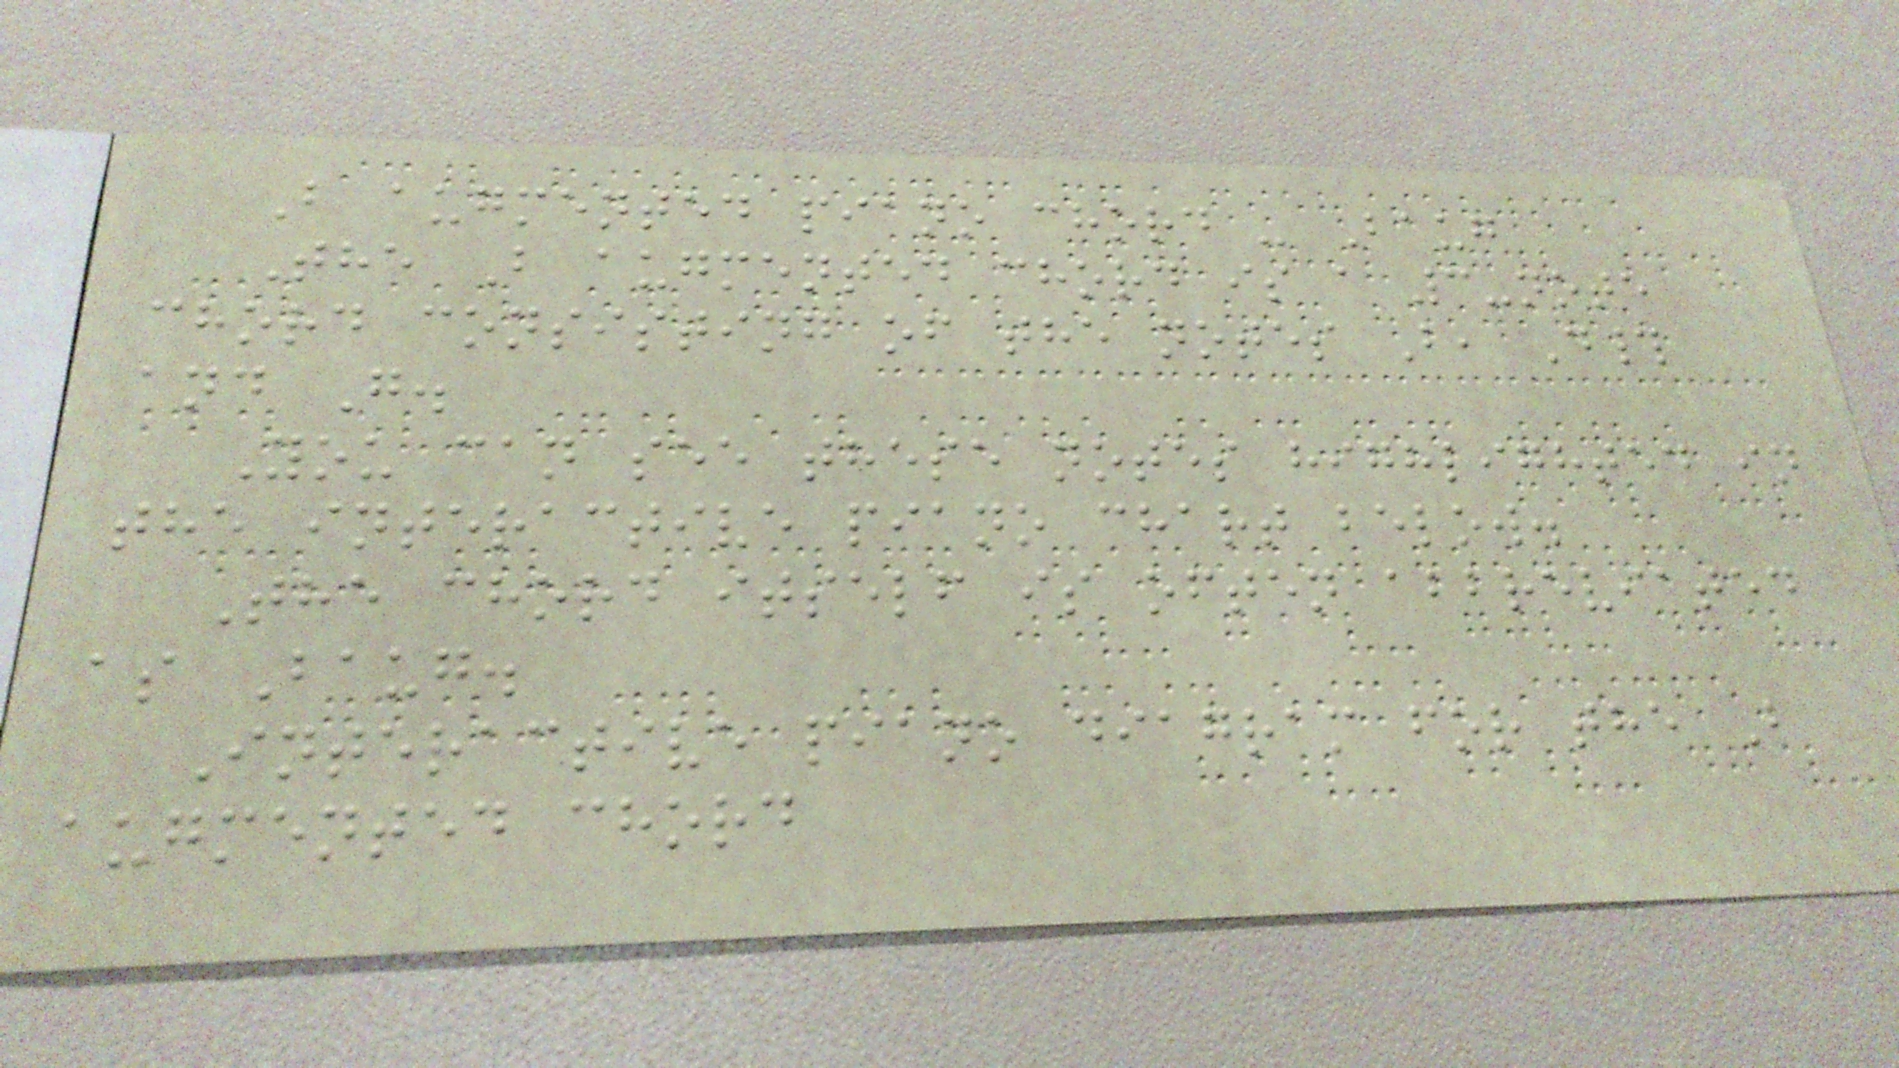B augmented piano chord - Baug
The B augmented chord is a 3-note
chord consisting of the notes B, D#
and G.
You can see these notes highlighted in
the interactive piano chart below.
The chord itself is often abbreviated
as Baug.
Interactive piano diagram for the B
augmented chord
